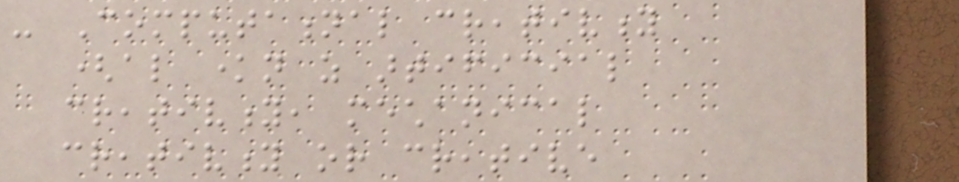- Computational creativity
(also known as artificial
creativity, mechanical
creativity or creative
